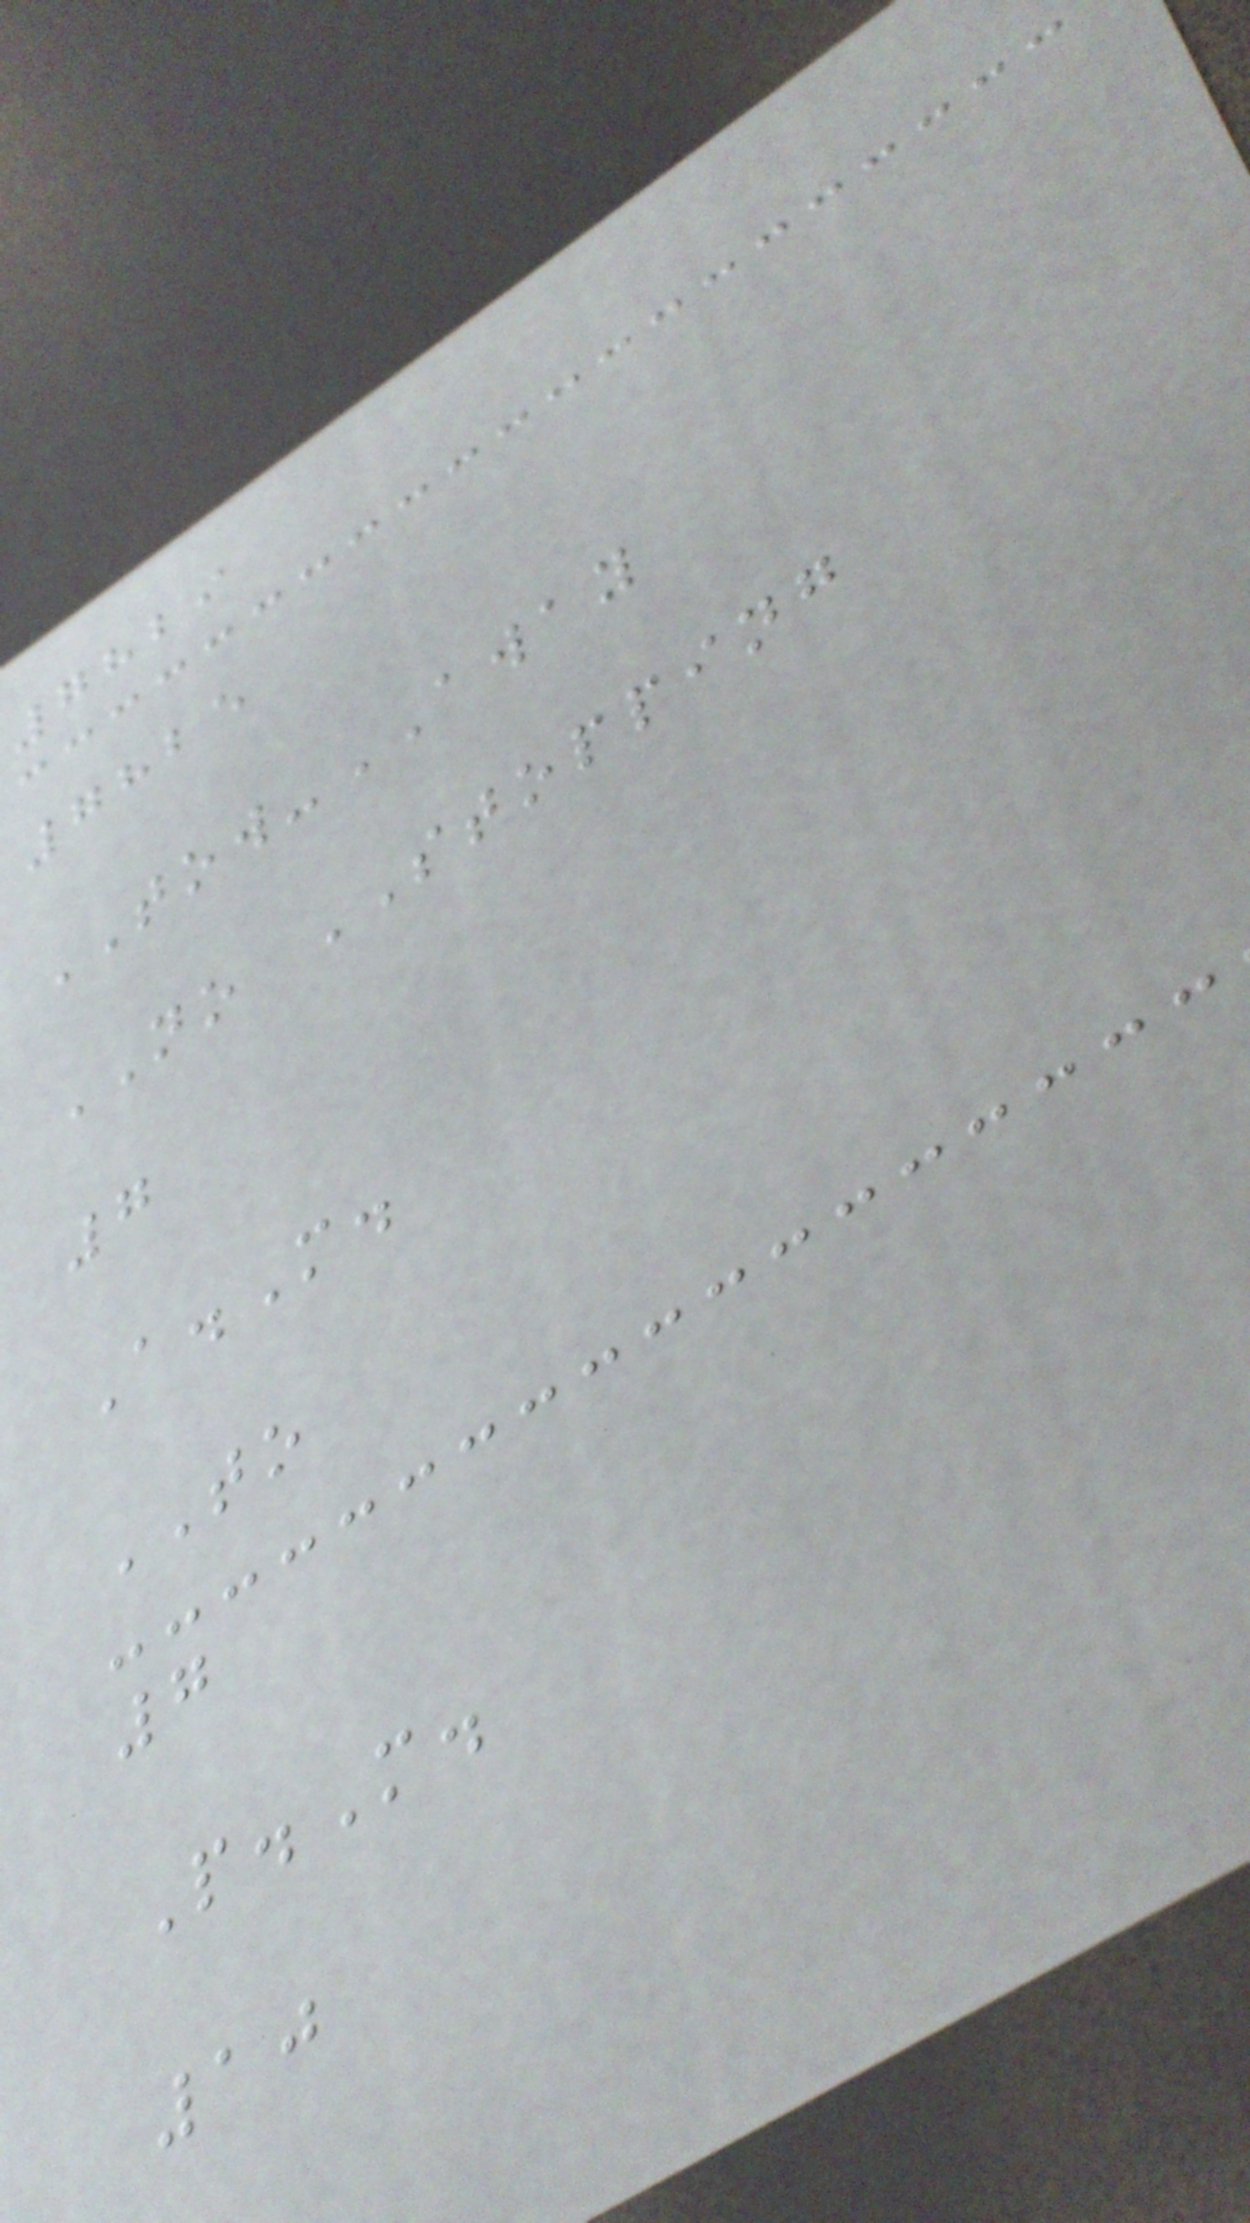7829
7825
TOW-AWAY
NO STOPPING
7
A.M.
TO
7
P.M.
10
